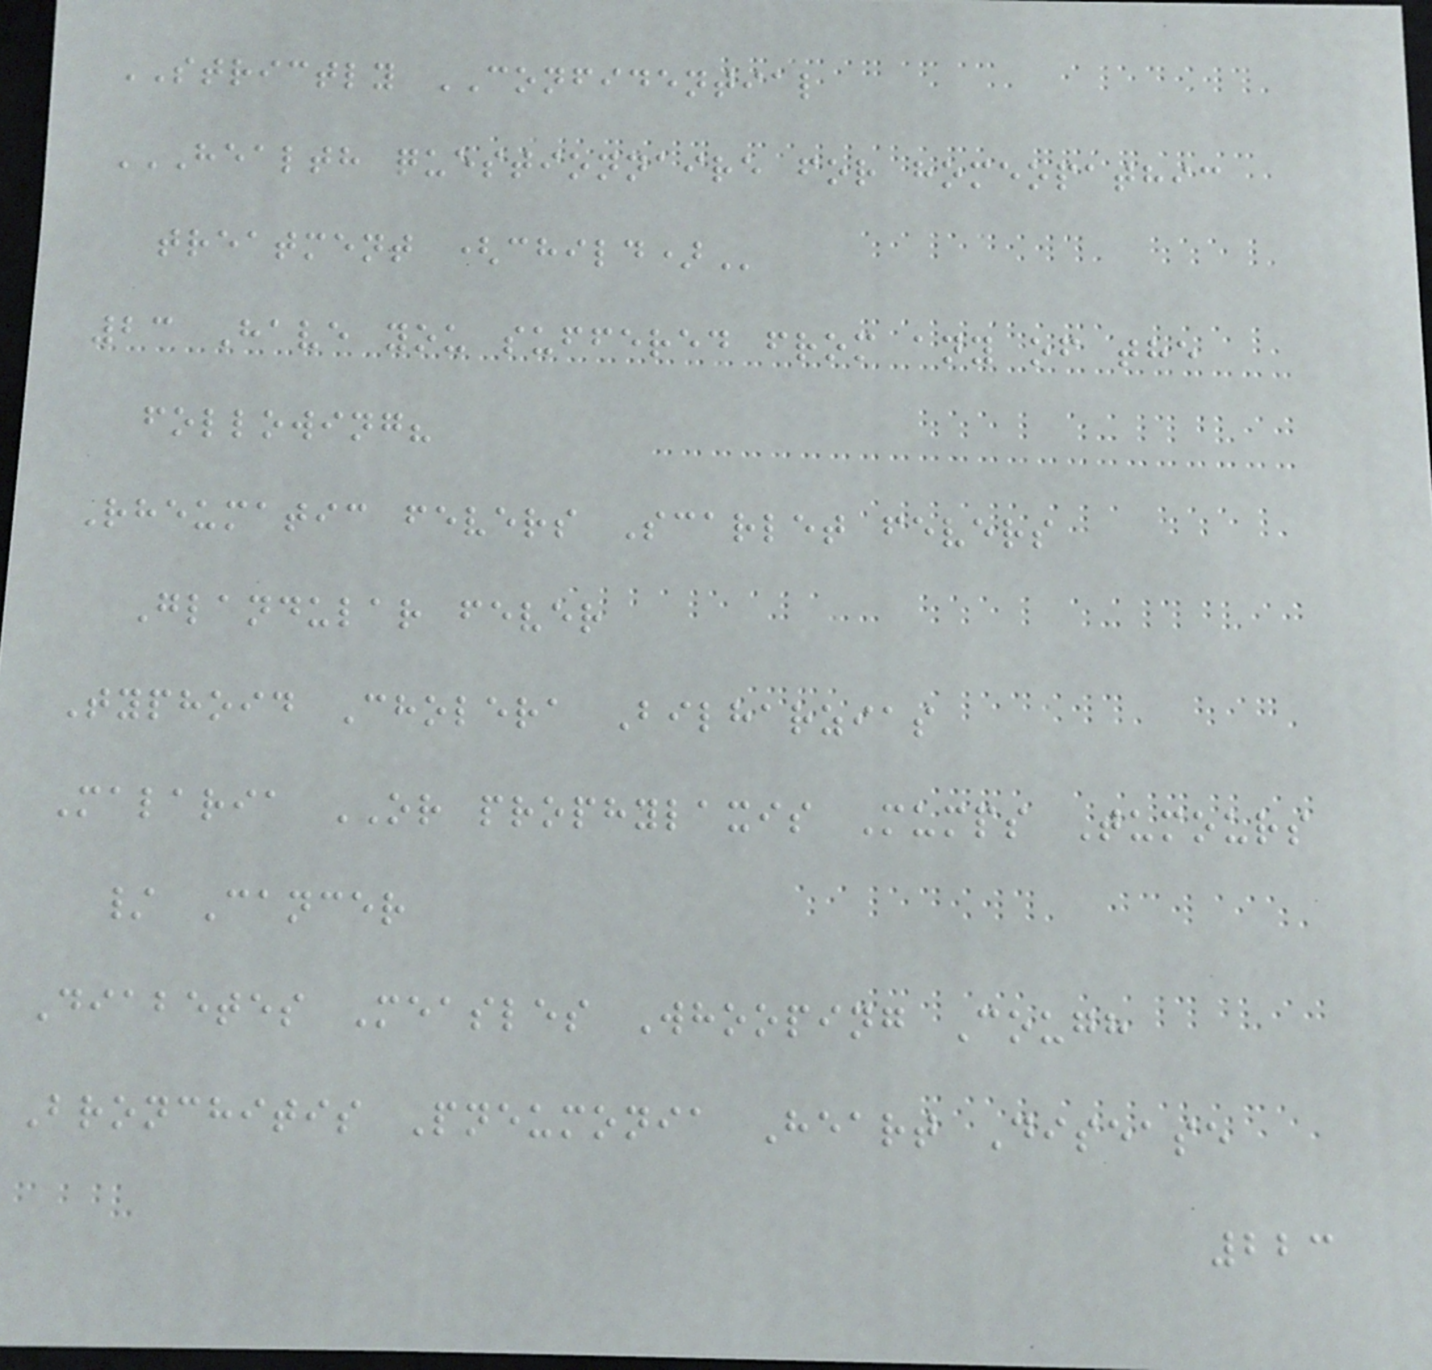STRICTLY CONFIDENTIAL
HEALTH QUESTIONNAIRE FOR HOMEOPATHIC
TREATMENT (CHILD)
23 Have you suffered from any of the
following?
Rheumatic fevers Scarlet fevers
Glandular fever
Typhoid Cholera Bilharzias
Malaria OR prophylaxis Mumps Tumours
/ Cancer
Diabetes Measles Whooping Cough
Bronchitis Pneumonia Heart Disease
223
